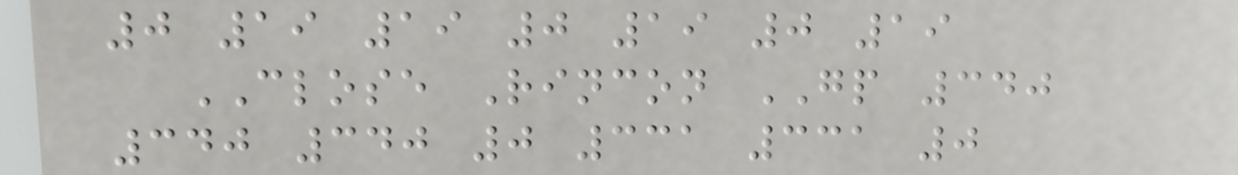0 19 19 0 19 0 19
CLOSE Rincon GP 340
340 340 0 331 331 0
